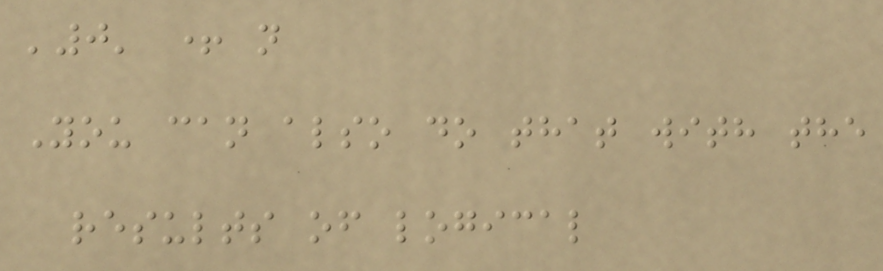'0' + n
You can also do that with the
results of logical
